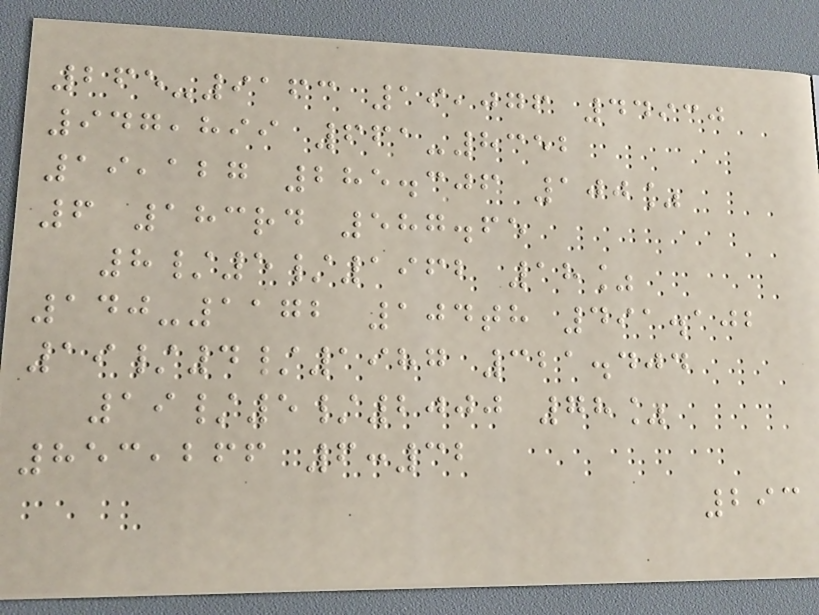265-9163 19,076 44930
947,899 661-8352
19,127 285.306 100%
6 183rd 587.65
8/5/1962 18%
140-1172 104th 491.102
19/4/1987 321.404
19/5/2000 78%
853,266 6:32
293
